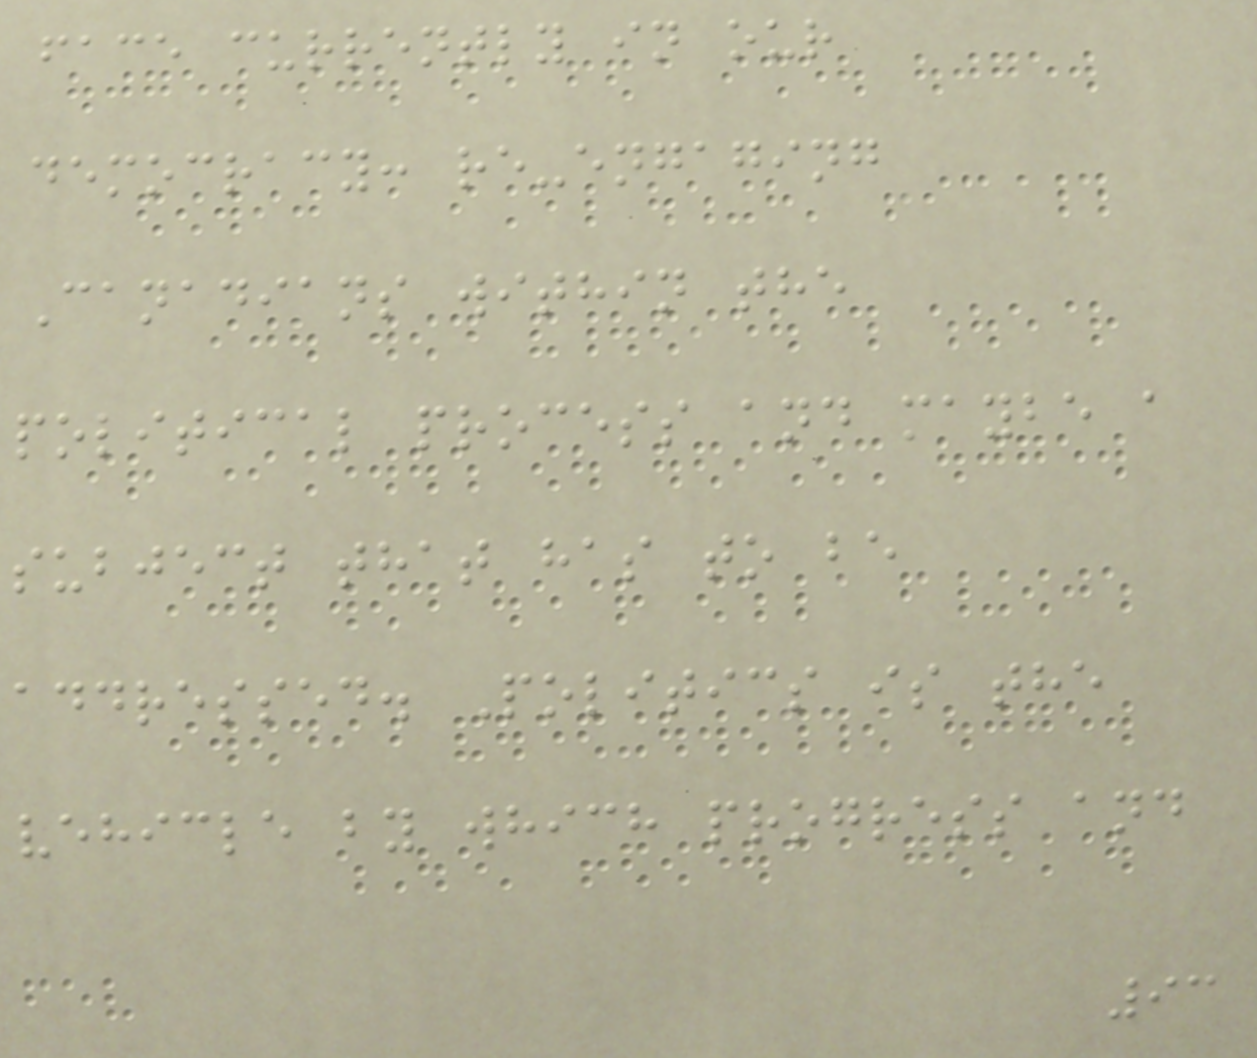face currently in our
democracy: re-engaging
Canadians within the
political process and maybe a
subject that has to be
addressed. Politics is the
vehicle by which progress and
93
